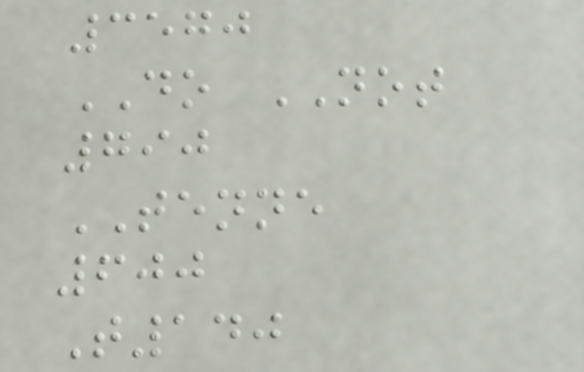3570
DO NOT
790
TENNE
600
T140
